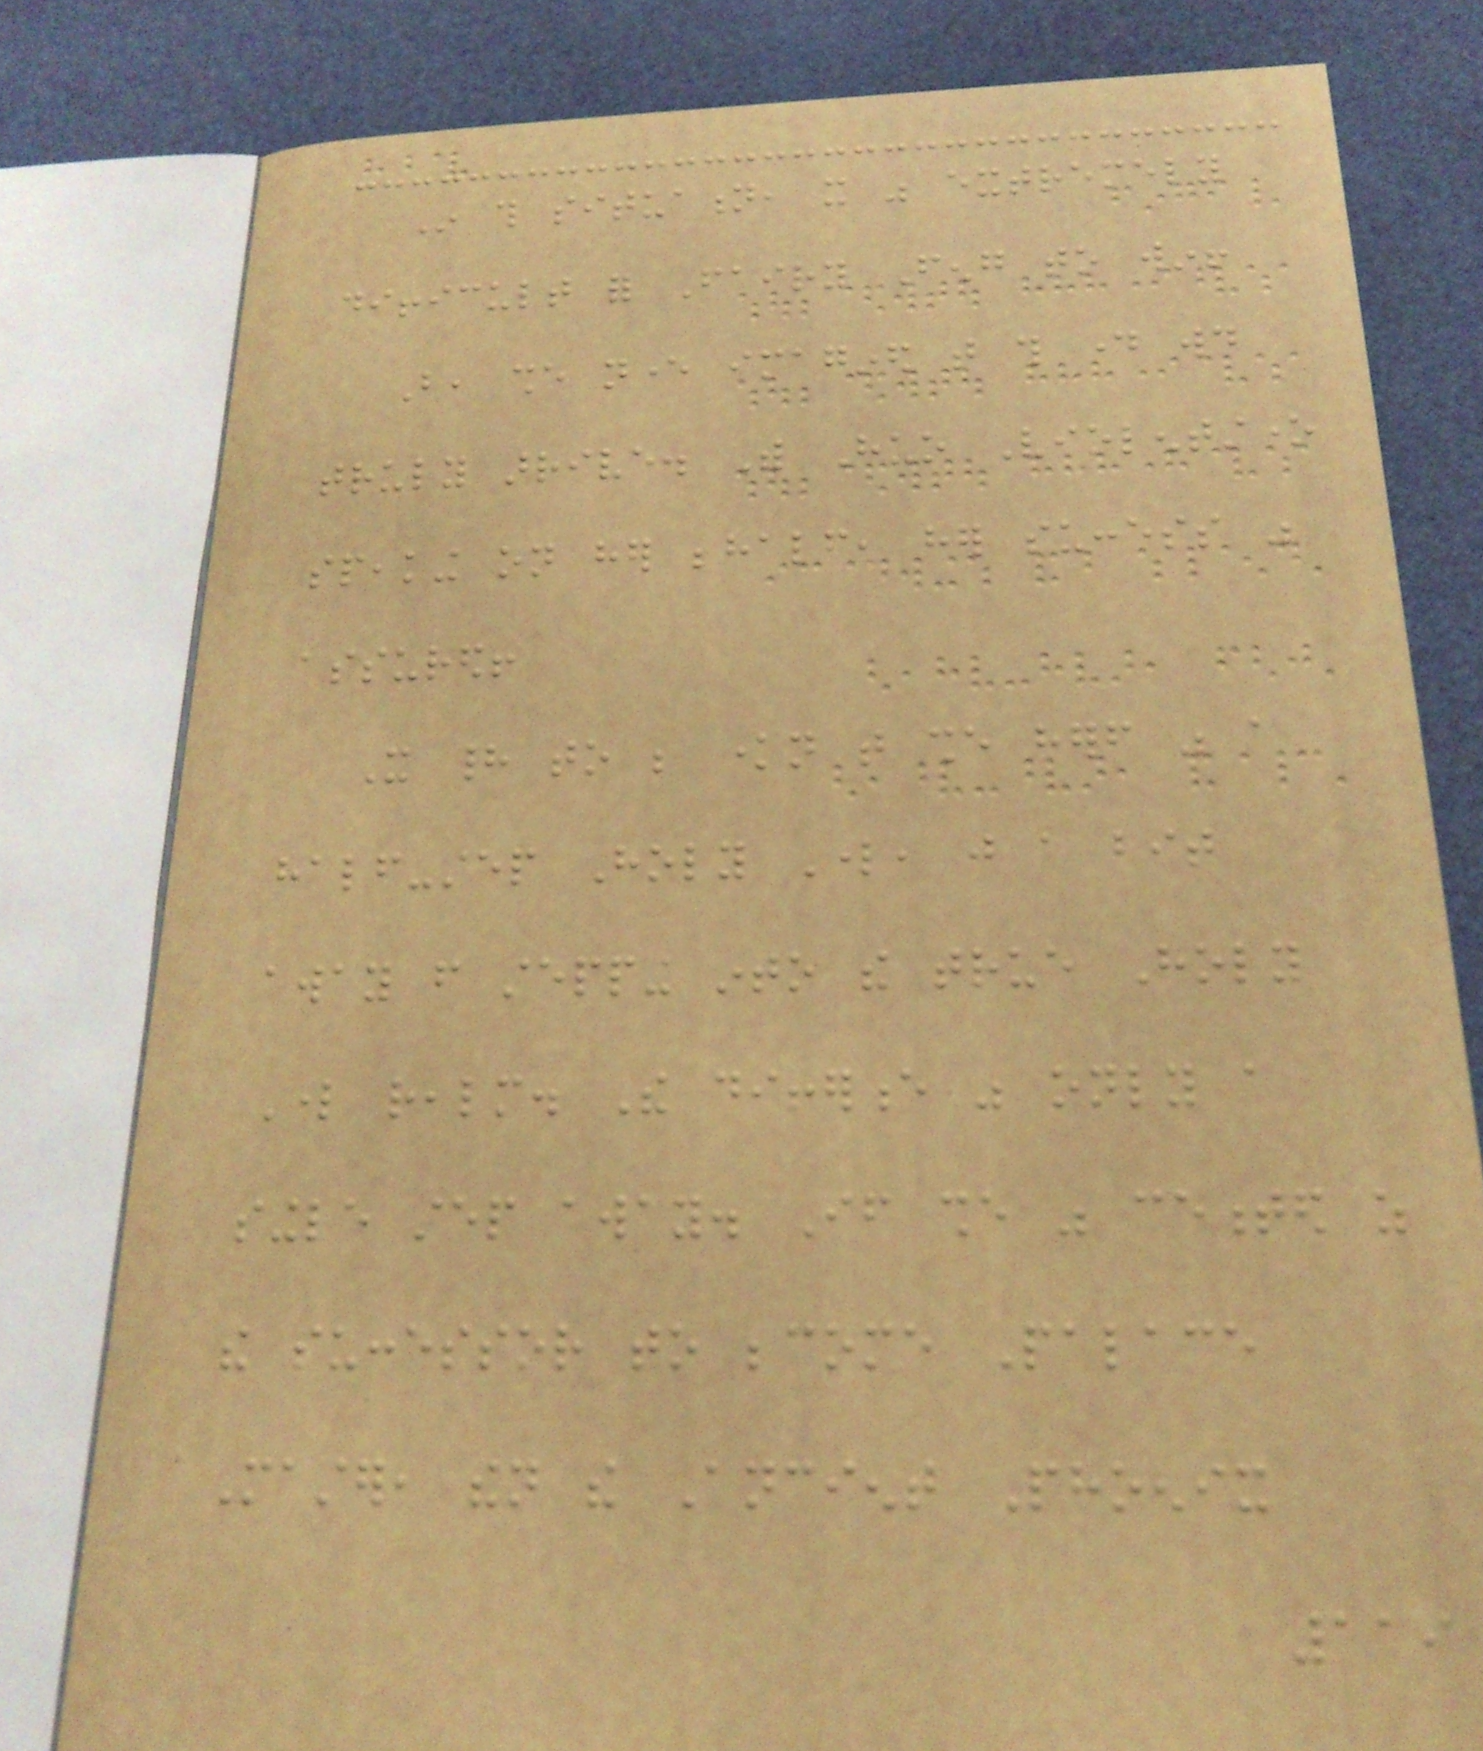In this situation, it was extremely
difficult for Fairy Feng to win!
But, she never imagined that this day would
truly arrive. With Huo Violentstone
speaking on her behalf, her success was
assured!
It had to be known that she herself was a
half-step Holy Lord, just a bit
away from stepping into the true Holy
Lord realm. The difference was only a
single step away. If she was cemented as
the successor to become Palace
Master, then the Ancient Phoenix
119
